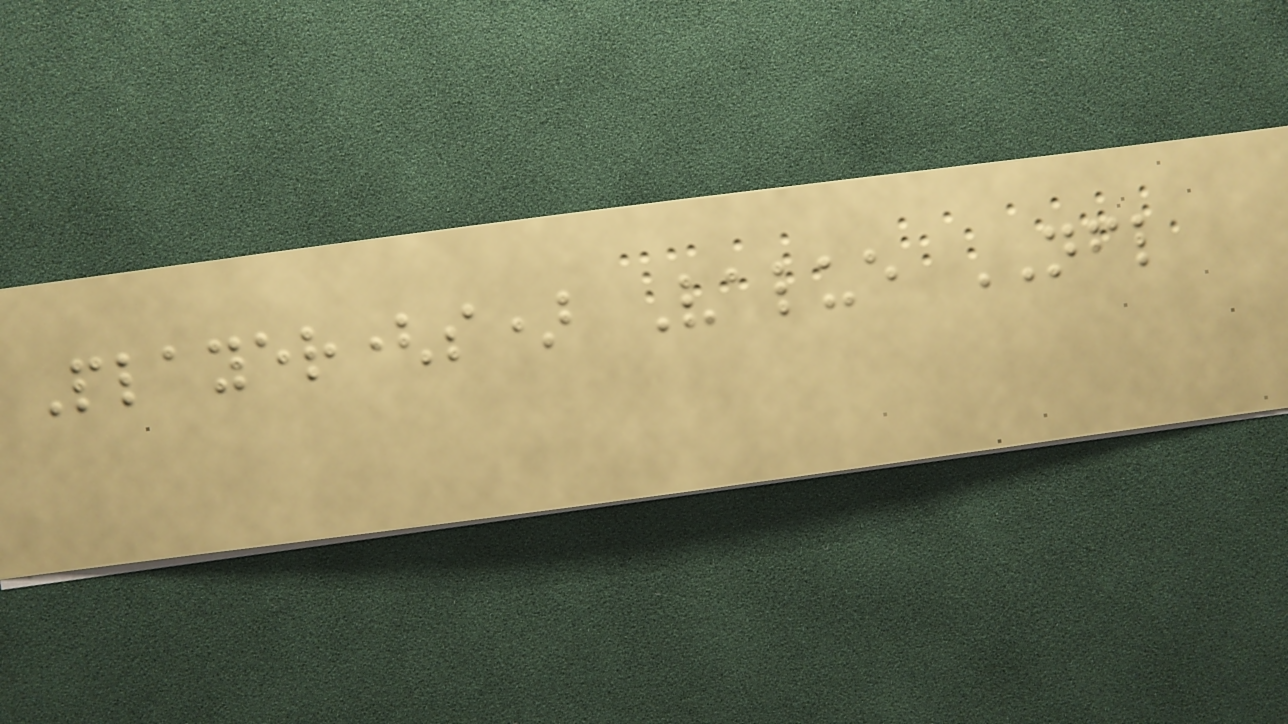Player(s) Value NFL
